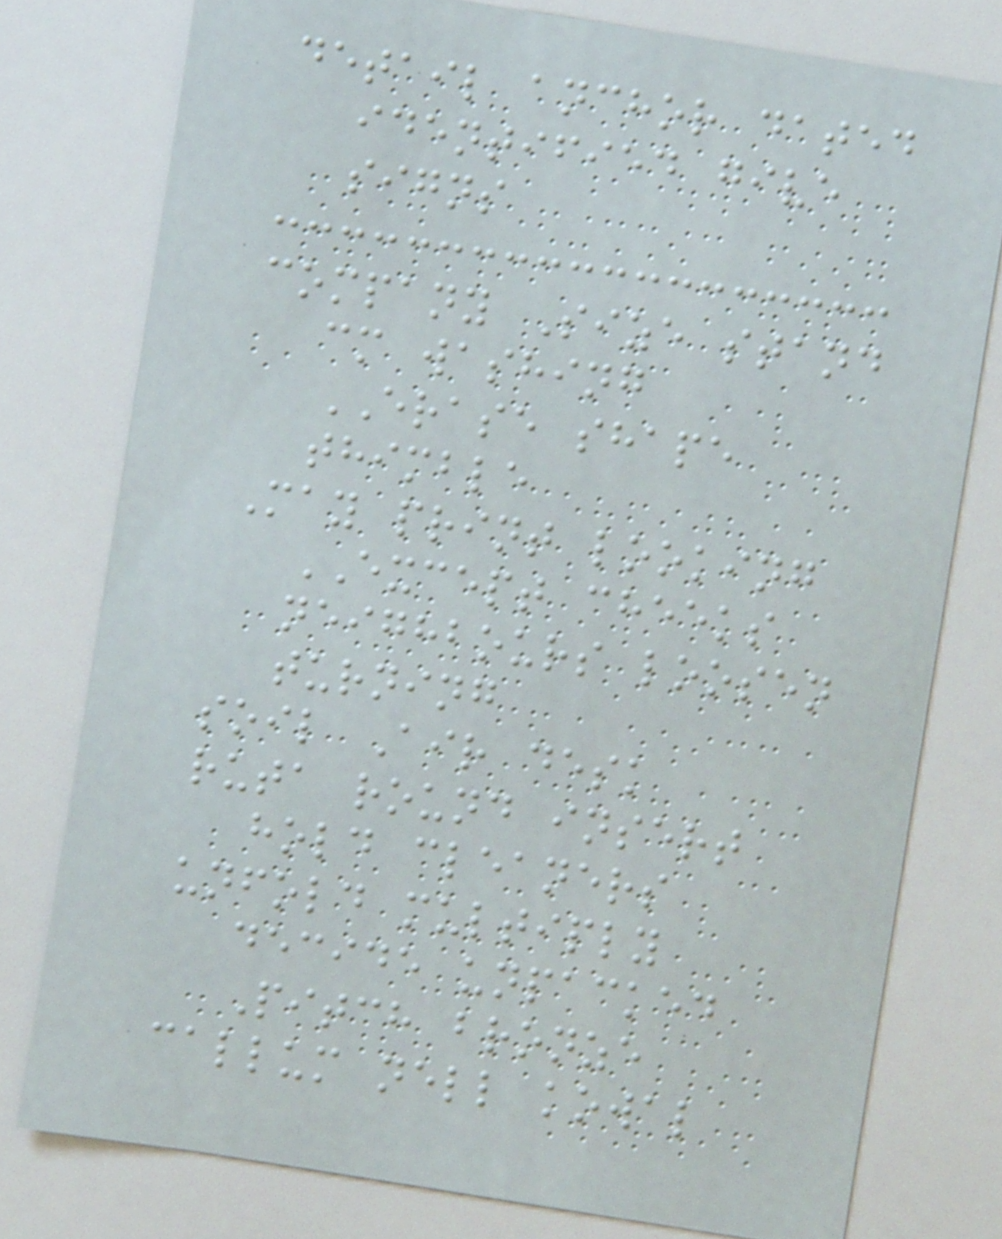detail anchor dated
identified give
signs
company Size stand
cm washing
ERASE shape
thimble
May print looking
EXCEPT cheeks
neighbours loosen
turning
soil Air desk
ruta round insert
hold cleaners
unfold multiply
decide unpacked
Pitch bronze
callum nell kowal
